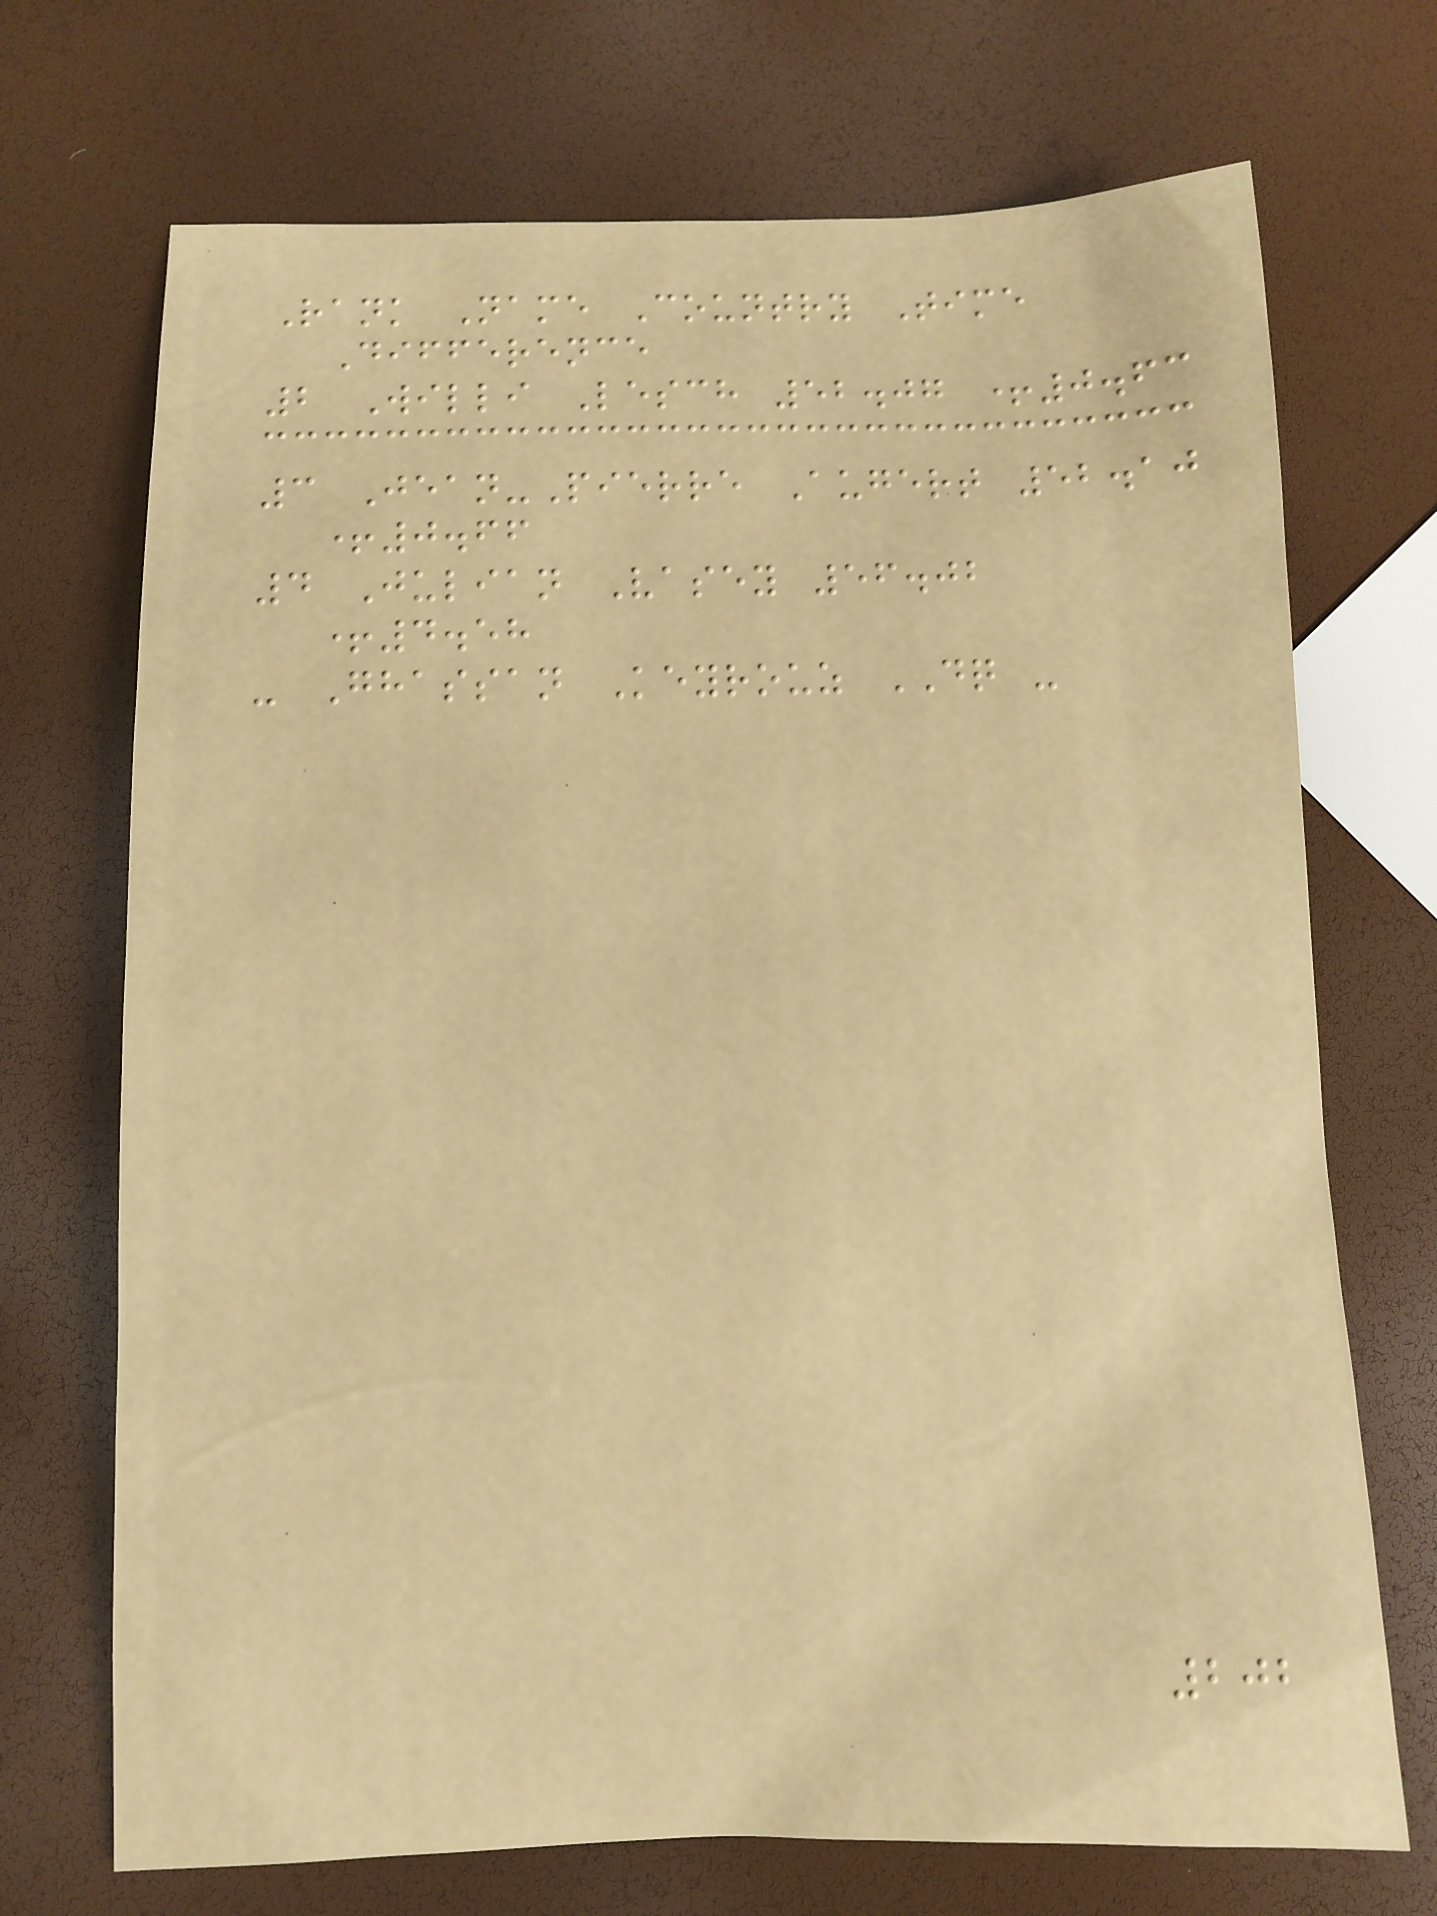Rank Name Country Time
Difference
2 Willi Lesch 52.07 +0.63
3 Jean-Pierre Augert 52.10
+0.66
4 Julian Vasey 56.02
+4.58
- Ghassan Keyrouz DQ -
202
